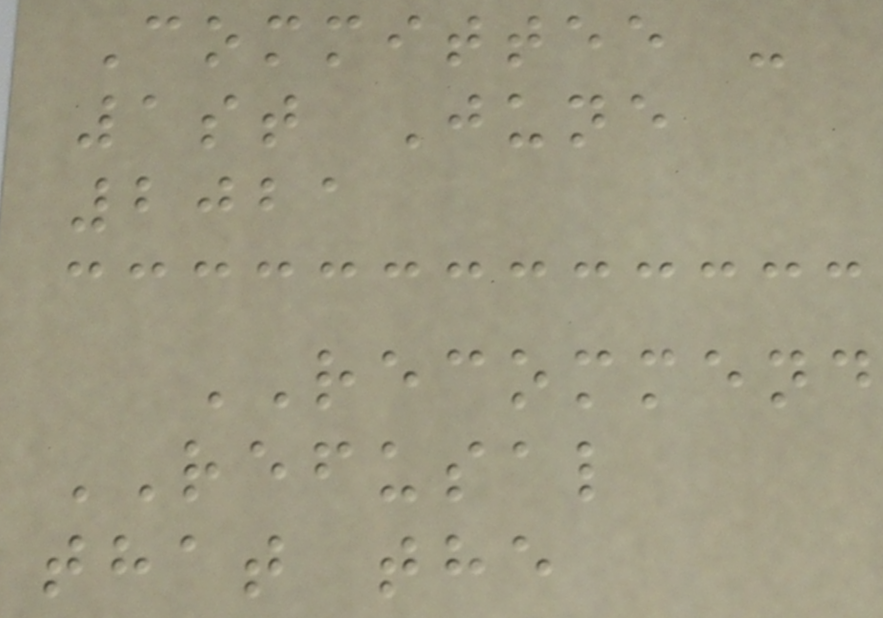Committee -
1st June
2021
RECOMMEND
REFUSAL
that the
